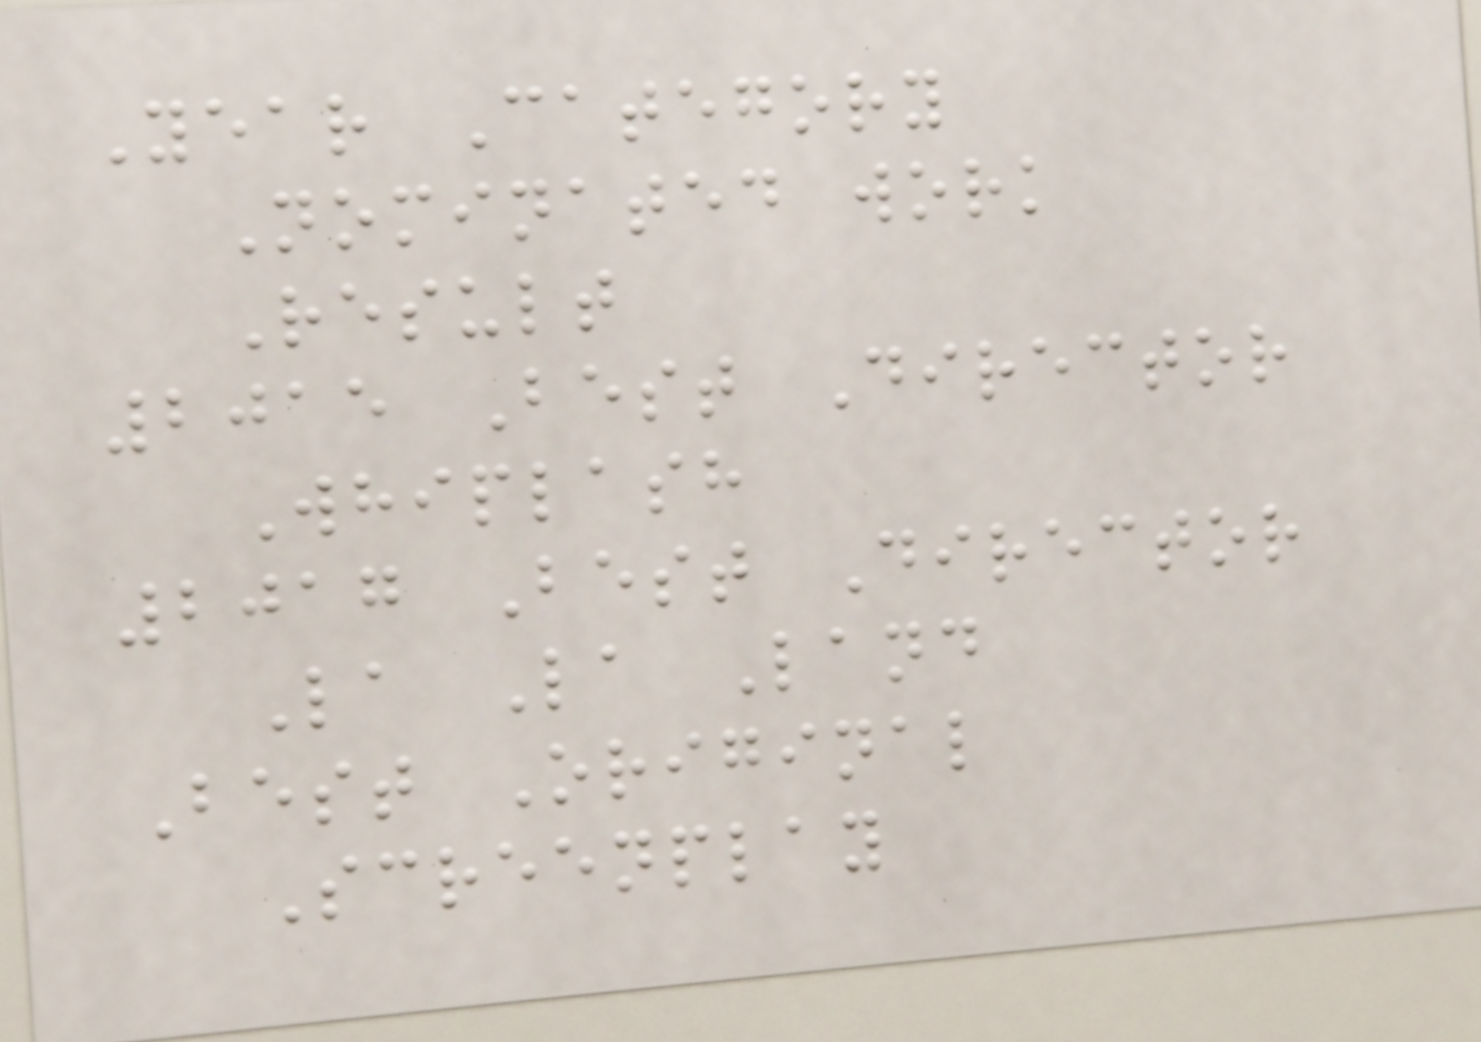Year Category
Nominated work
Result
2015 Best Director
Whiplash
2017 Best Director
La La Land
Best Original
Screenplay
